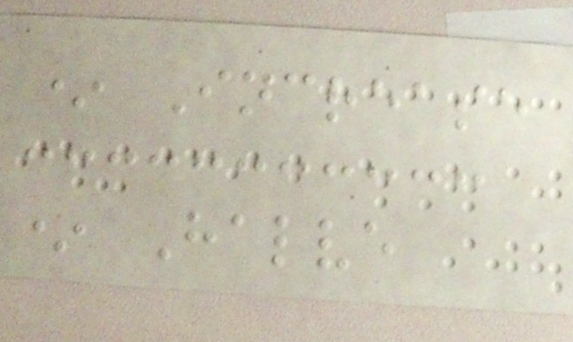* Increase
* Halve
